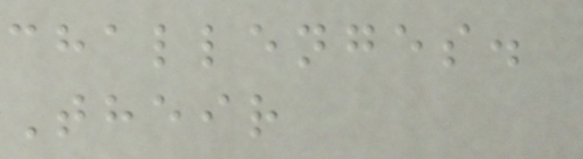challenges.
Their
